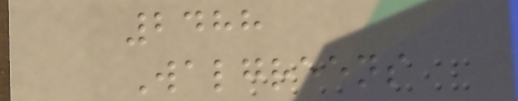2488
Walgreens
